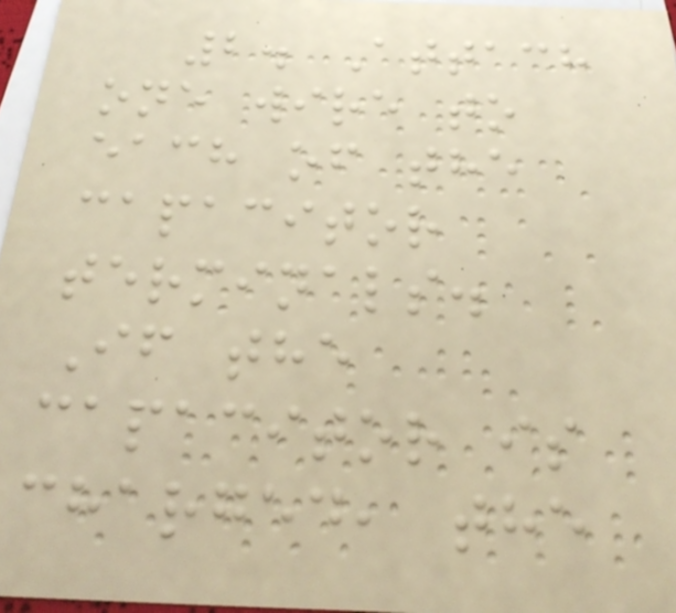2. Attach
one wire to
each of the
capacitor
terminals.
If the
capacitor is
charged, the
